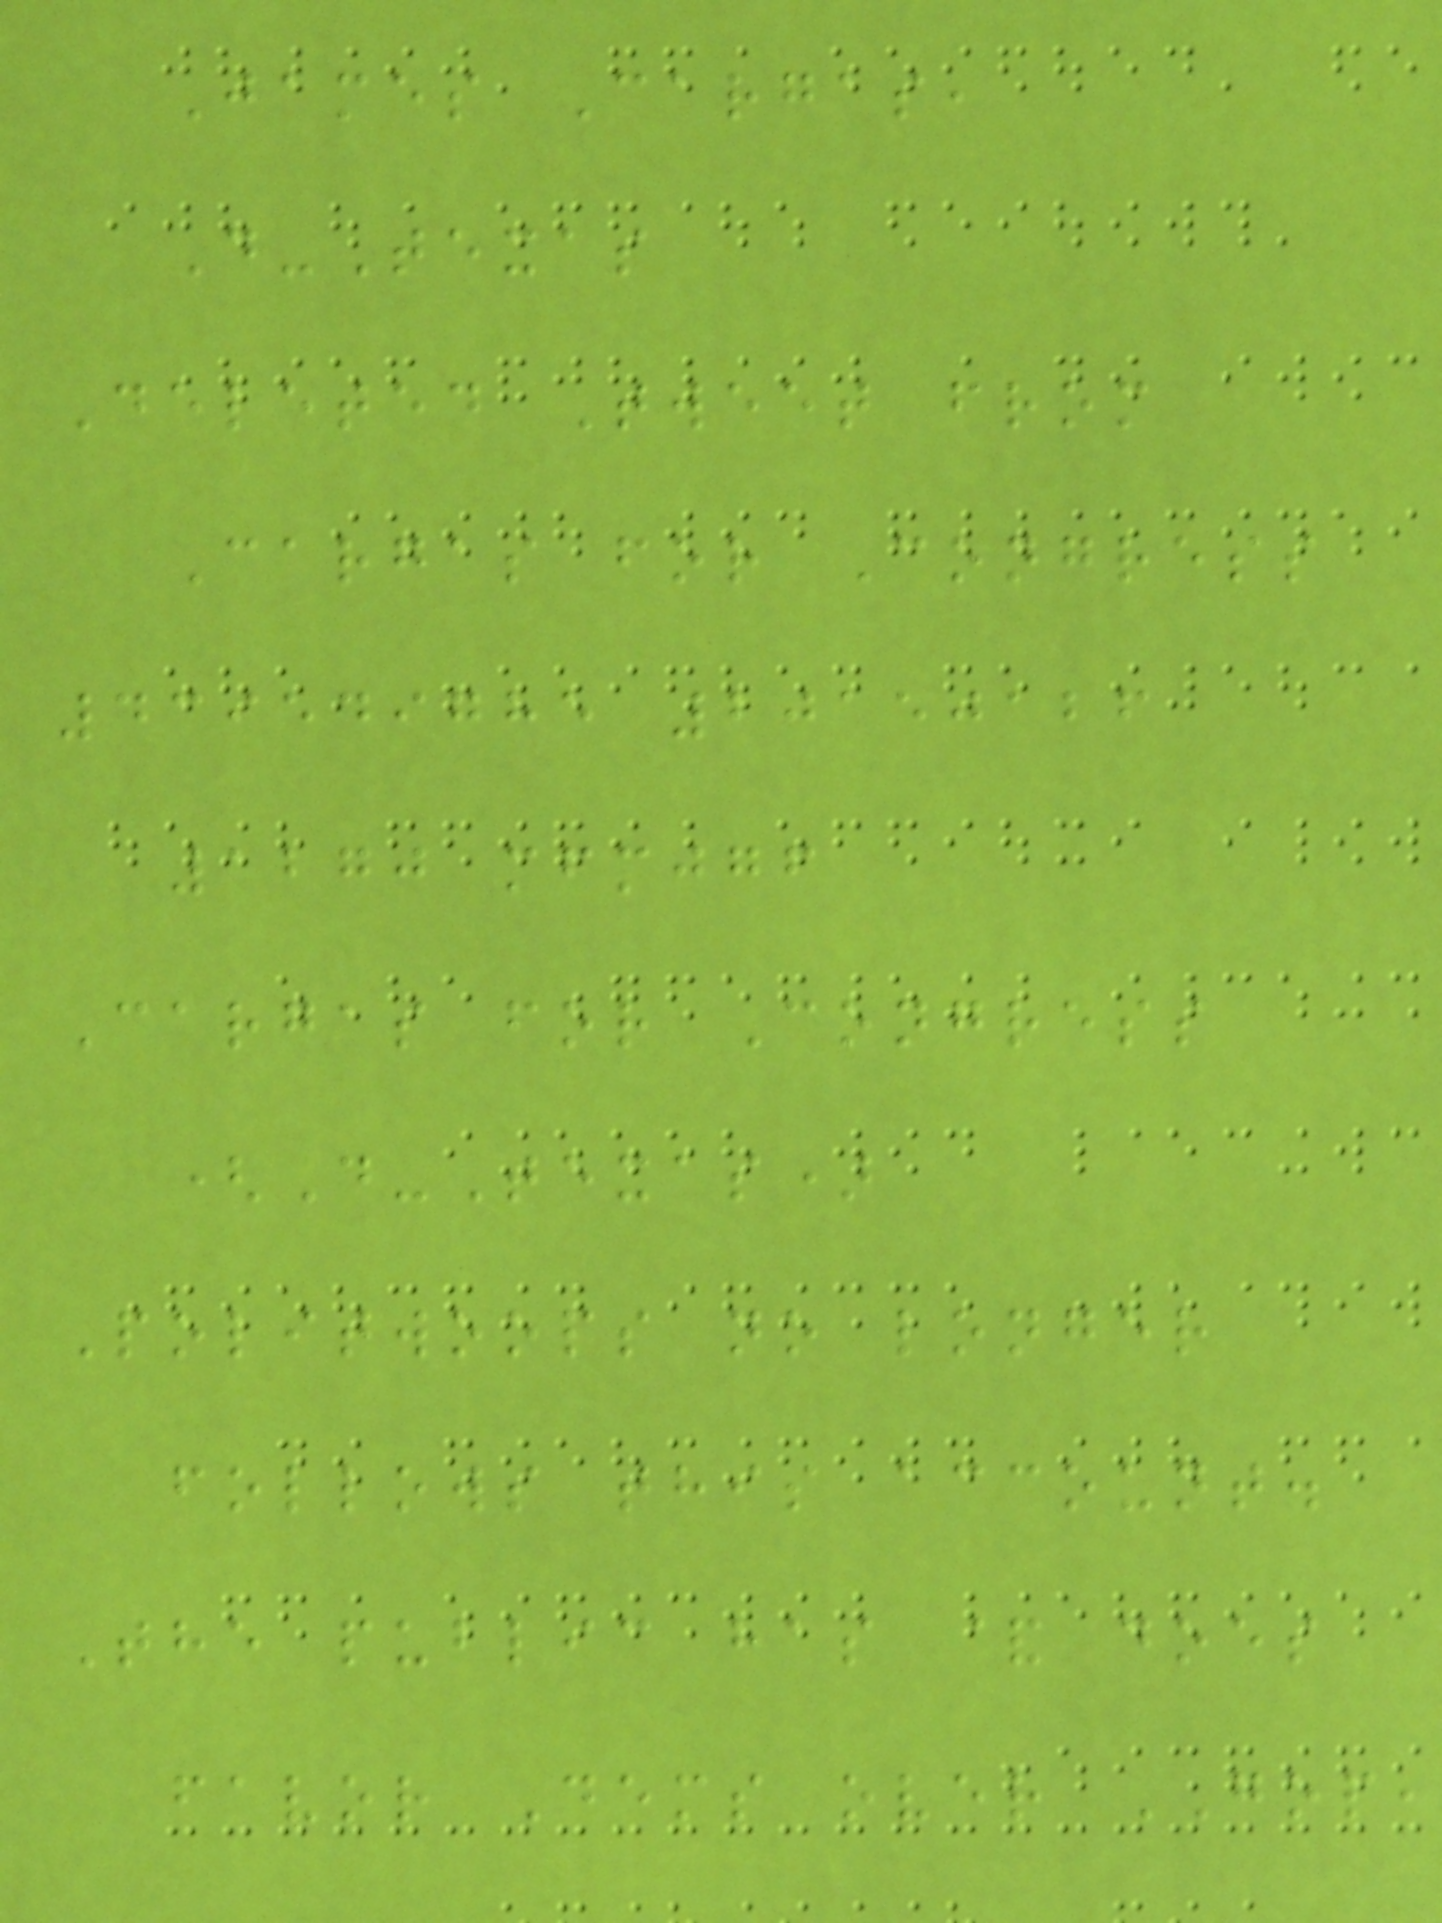James Cargas,
D-Texas
Deleted Tweet from
Cargas for Congress
439549785 20150126
1270 mfmjgf
Cargas for Congress
(D-Texas)
Politwoops no longer
follows this account.
The public has & does
favor Dems over GOP,
